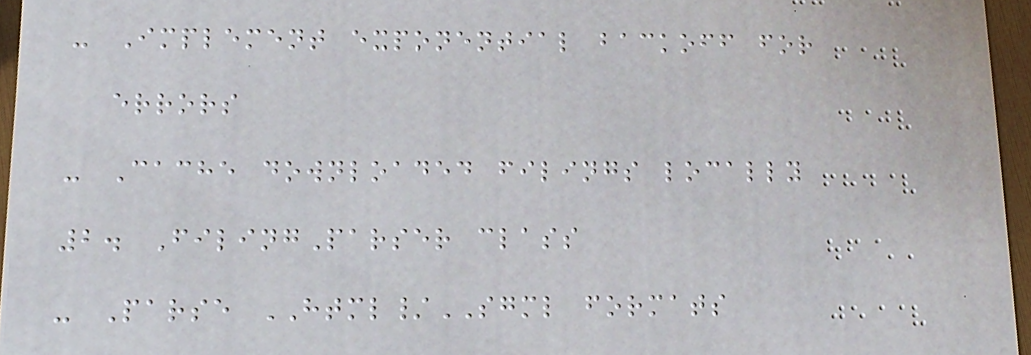- Implement exponential backoff for
errors
- Cache downloaded filings locally
2. FilingParser class
- Parse HTML/SGML formats
